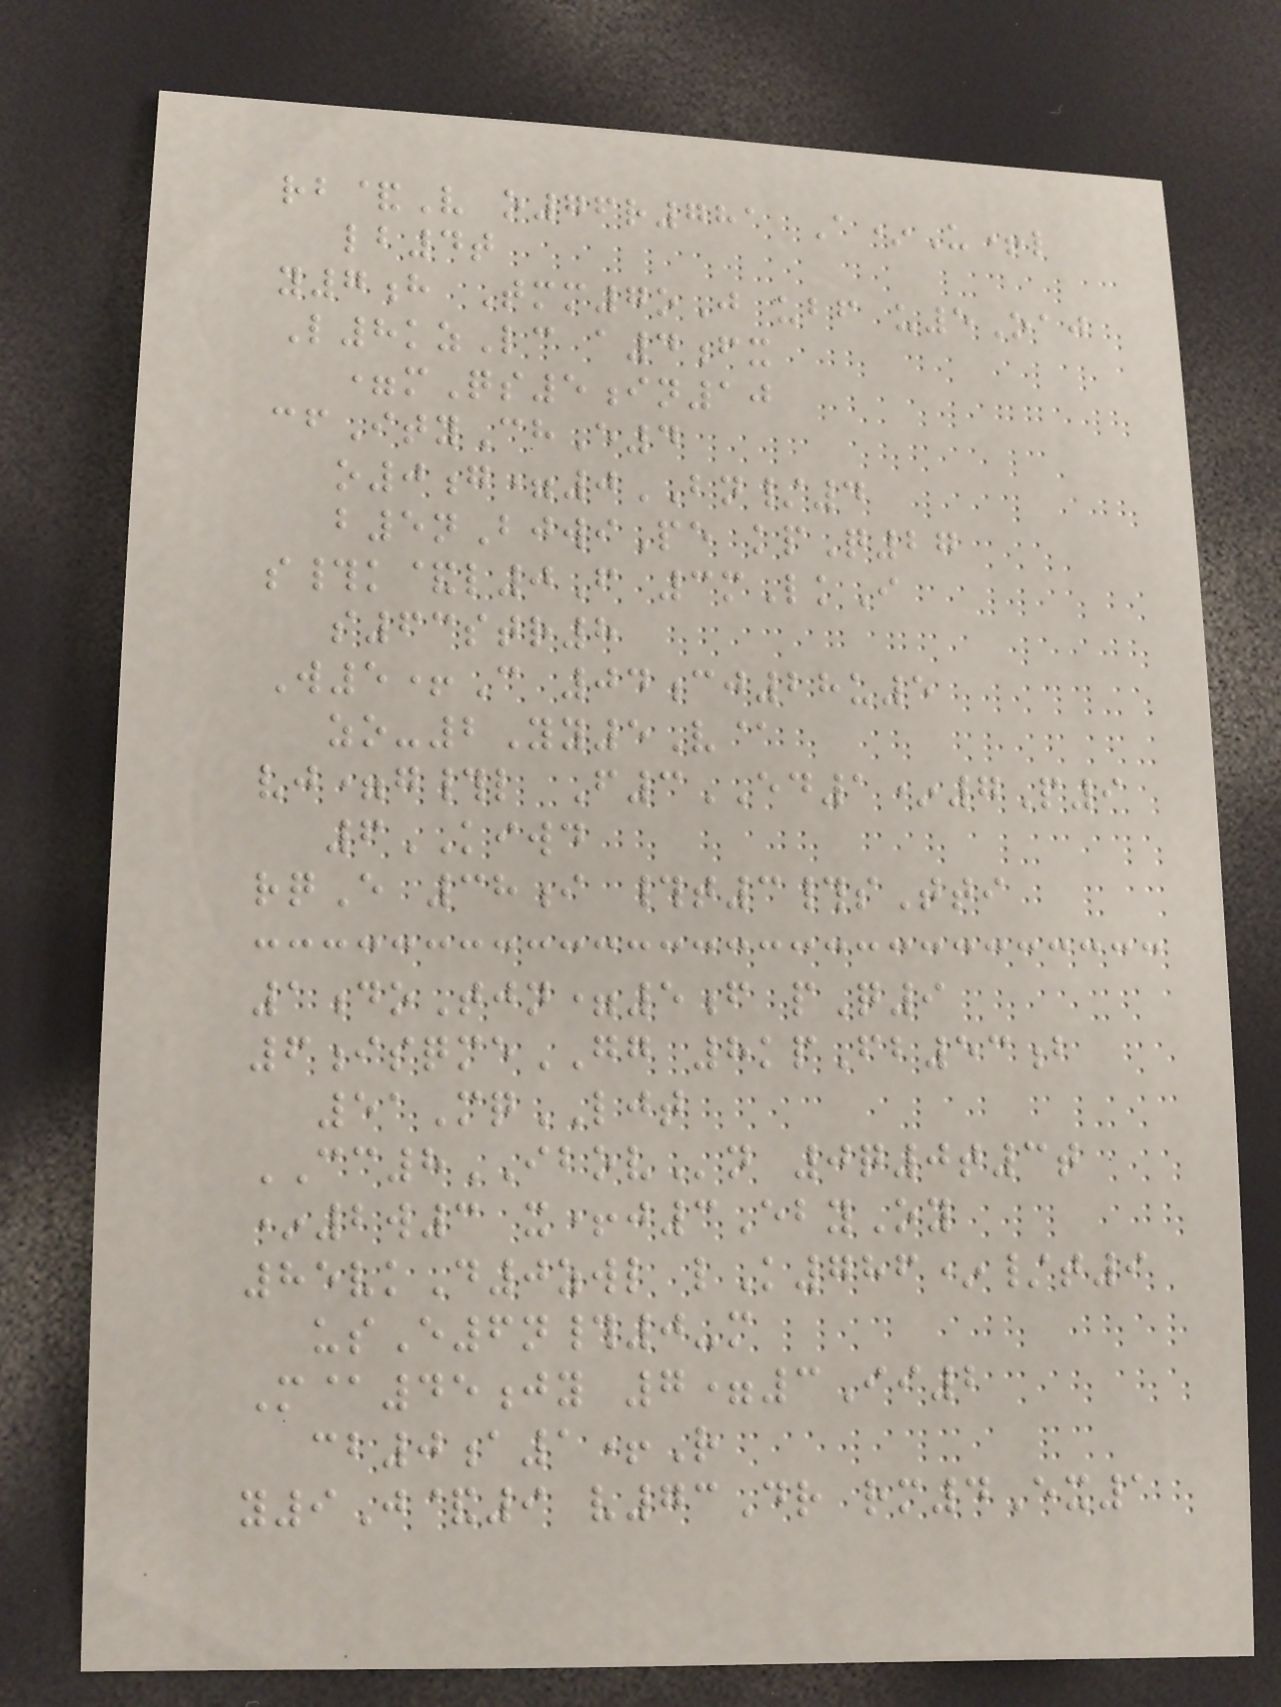rb&V o76r781 A*U+l
lb4t
y7h Tmm7oJ ubf u5Oaj
L8kzLc a4fx
=mQs5in10
cfItyChE4
o0g=0BN/4
b5nBjwiPe kpQ27
s#k&l0F 3mLkI
s63str8
W5+C 04cj28u5
zo-2Yy5V@
vj=g#l F3ED1*7P9
6KIWD
rqE 38i #t3#sTti
1doTjn=5f pQ9
6isqmeGG 8kpFb53b
51MqLJT
CC8IBOVn 0q0t3t
*2w3 x+j3EbyOy
85vkD0zwl lK786*/t9
usE6n#0-m
M@45jy 7=3Ii2
cb0a1+R
y9J&9 v73Dr rm4Ex1
